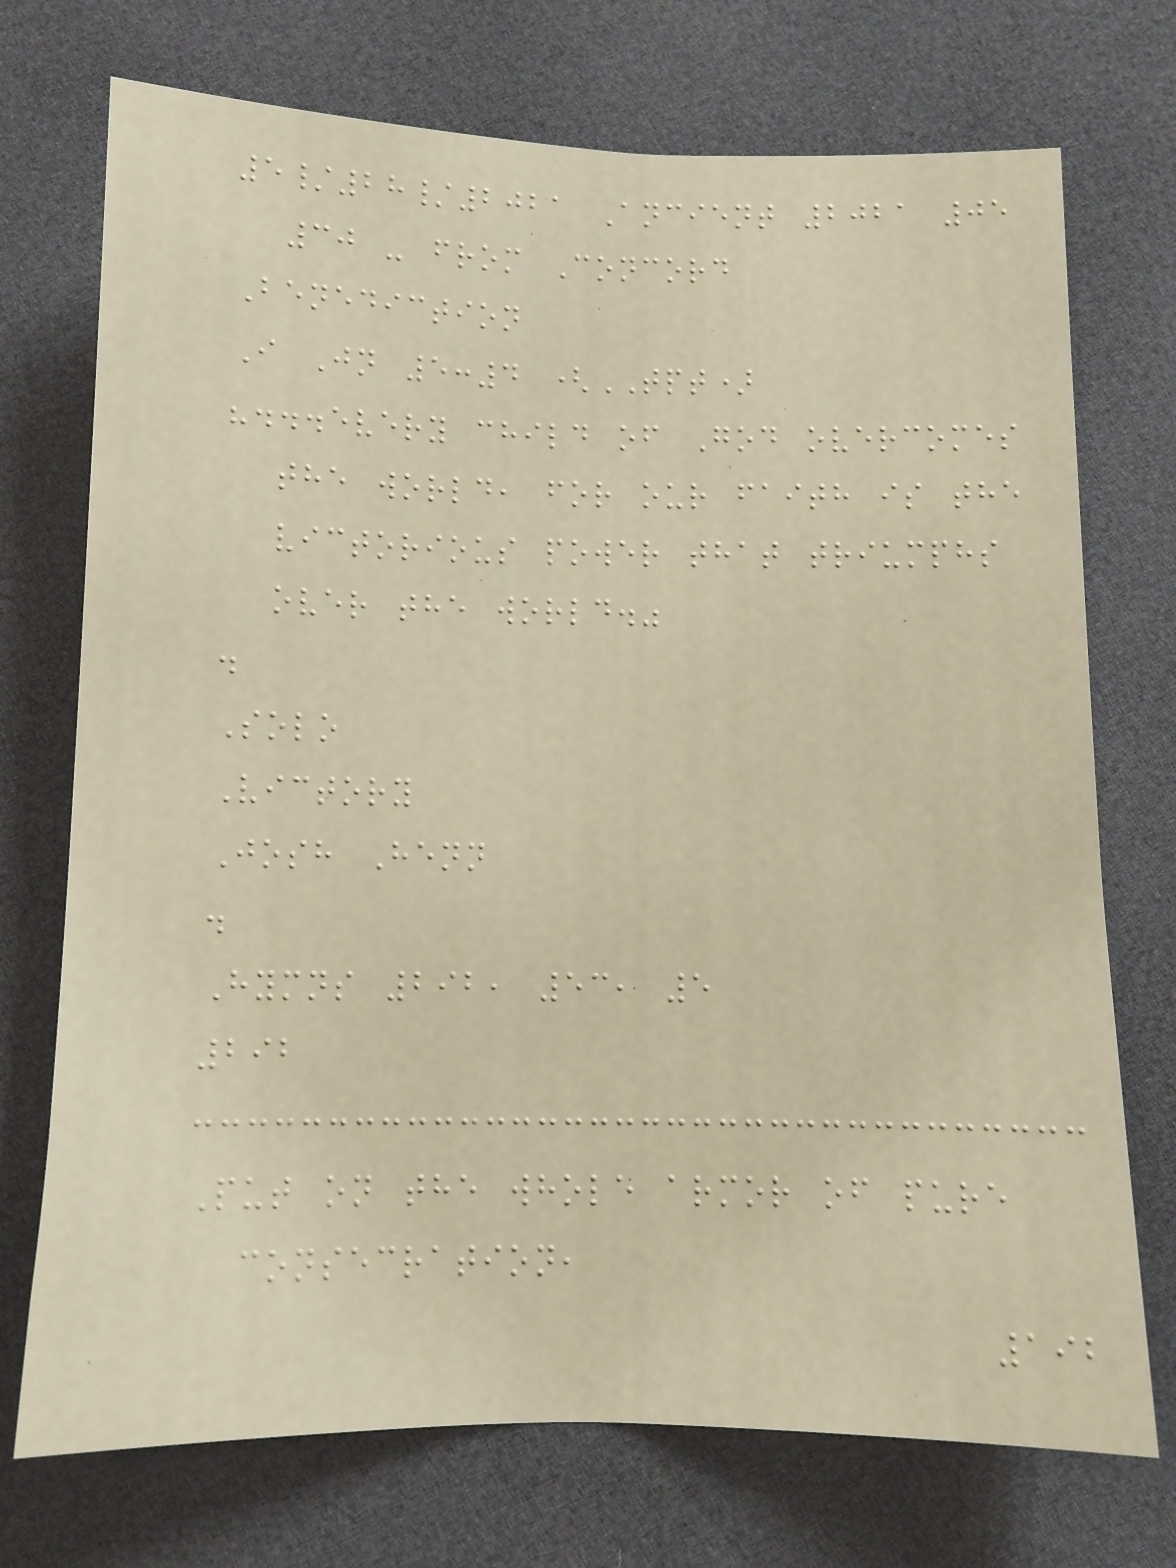5/28/2021 Ancient 2021 05
30 - from Concord
Benediction
I Jn 5:4 (TPT)
"...every child of God overcomes
the world, for our faith is the
victorious power that triumphs
over the world."
.
Solo
Victory
Josh Henn
.
Hymns 292, 53, 5
292
Put on the whole armor of pure
consecration,
192
